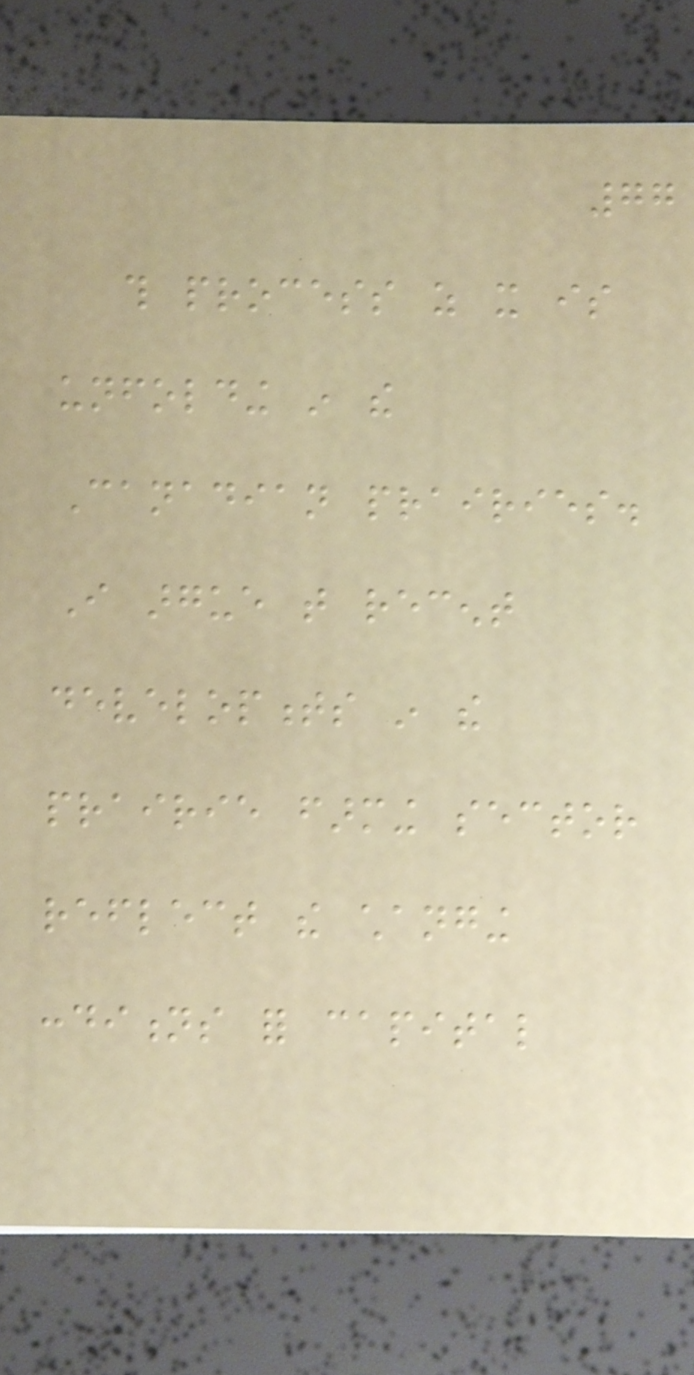77
this process as it is
unfolding in the
Canadian prairies.
I argue that recent
developments in the
prairie farming sector
reflect the changing
conditions for capital
